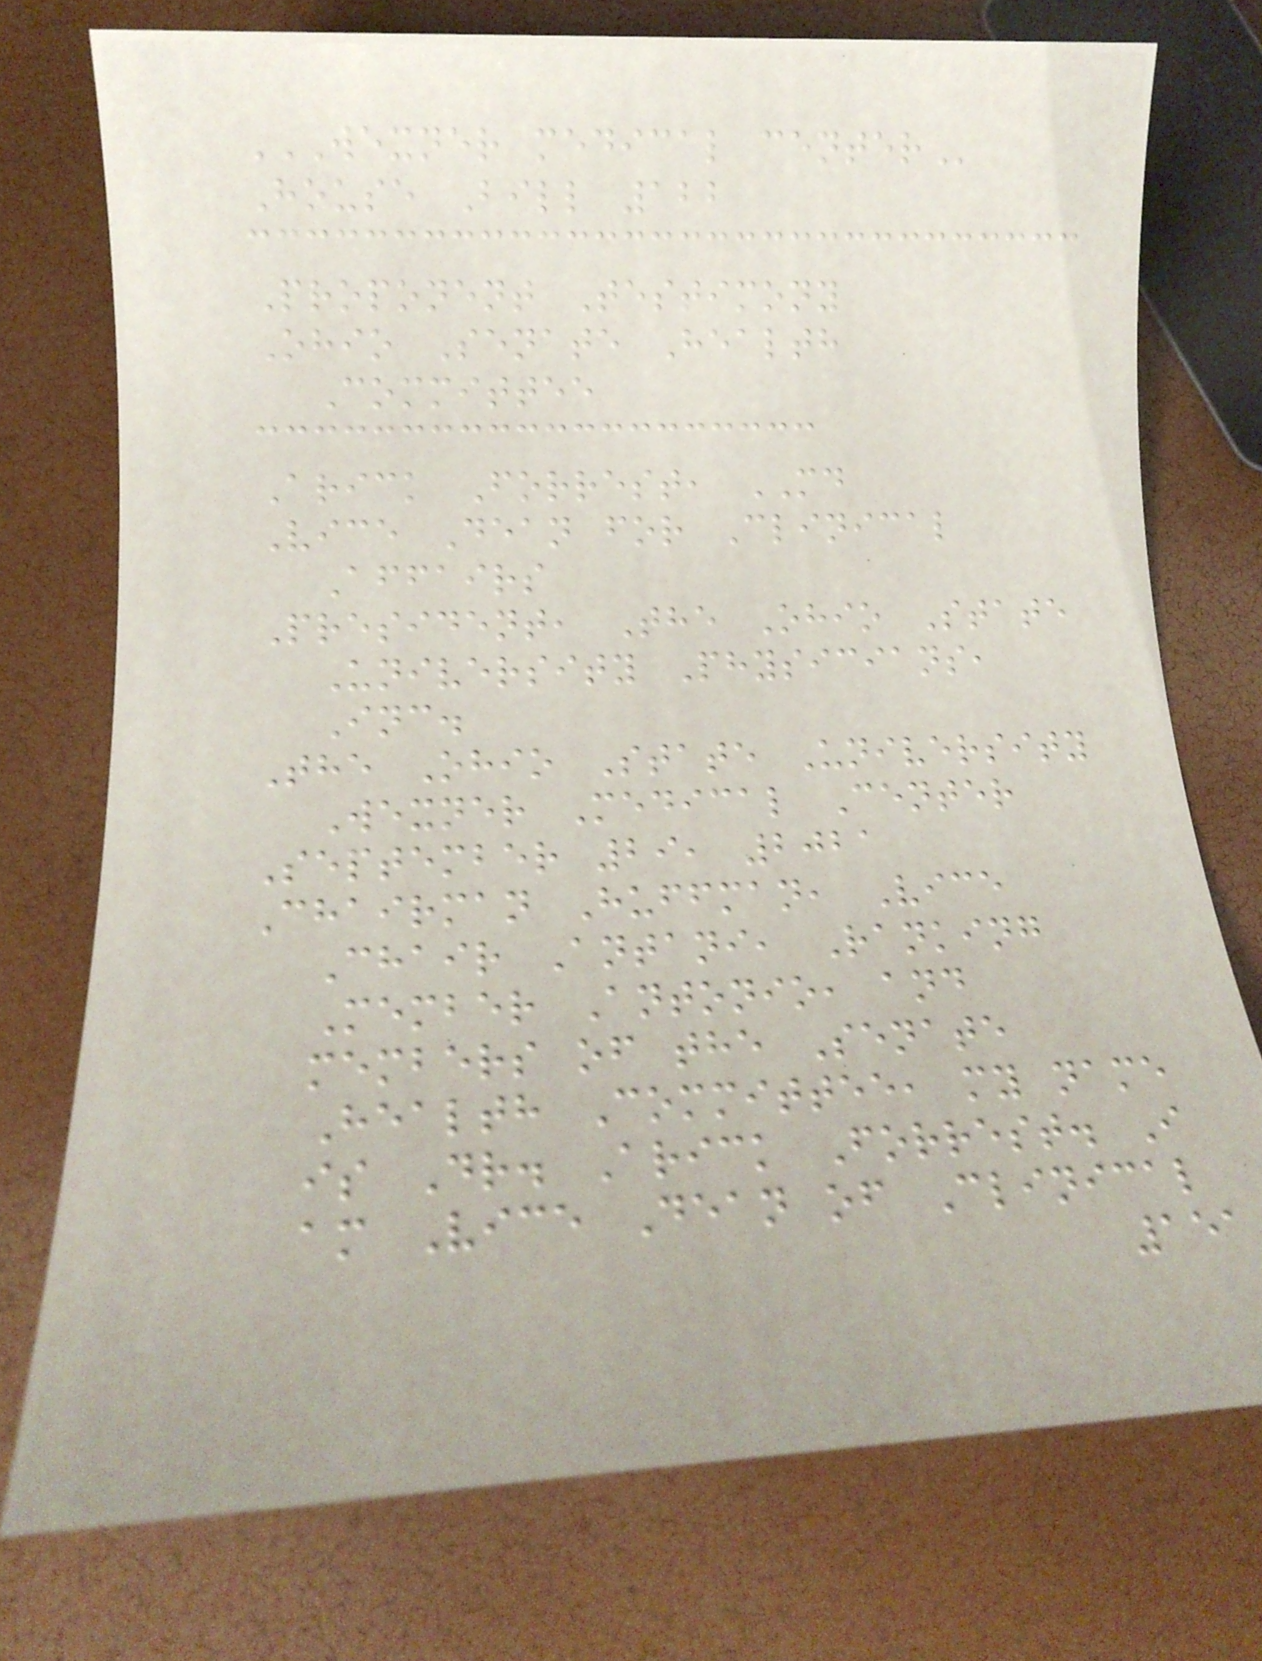WEXNER MEDICAL CENTER
House Bill 122
Proponent Testimony
Ohio Senate Health
Committee
Arick Forrest, MD
Vice Dean for Clinical
Affairs
President, The Ohio State
University Physicians,
Inc.
The Ohio State University
Wexner Medical Center
September 29, 2021
Chairman Huffman, Vice
Chair Antani, Ranking
Member Antonio, and
members of the Senate
Health Committee, my name
is Dr. Arick Forrest. I
am Vice Dean of Clinical
151
